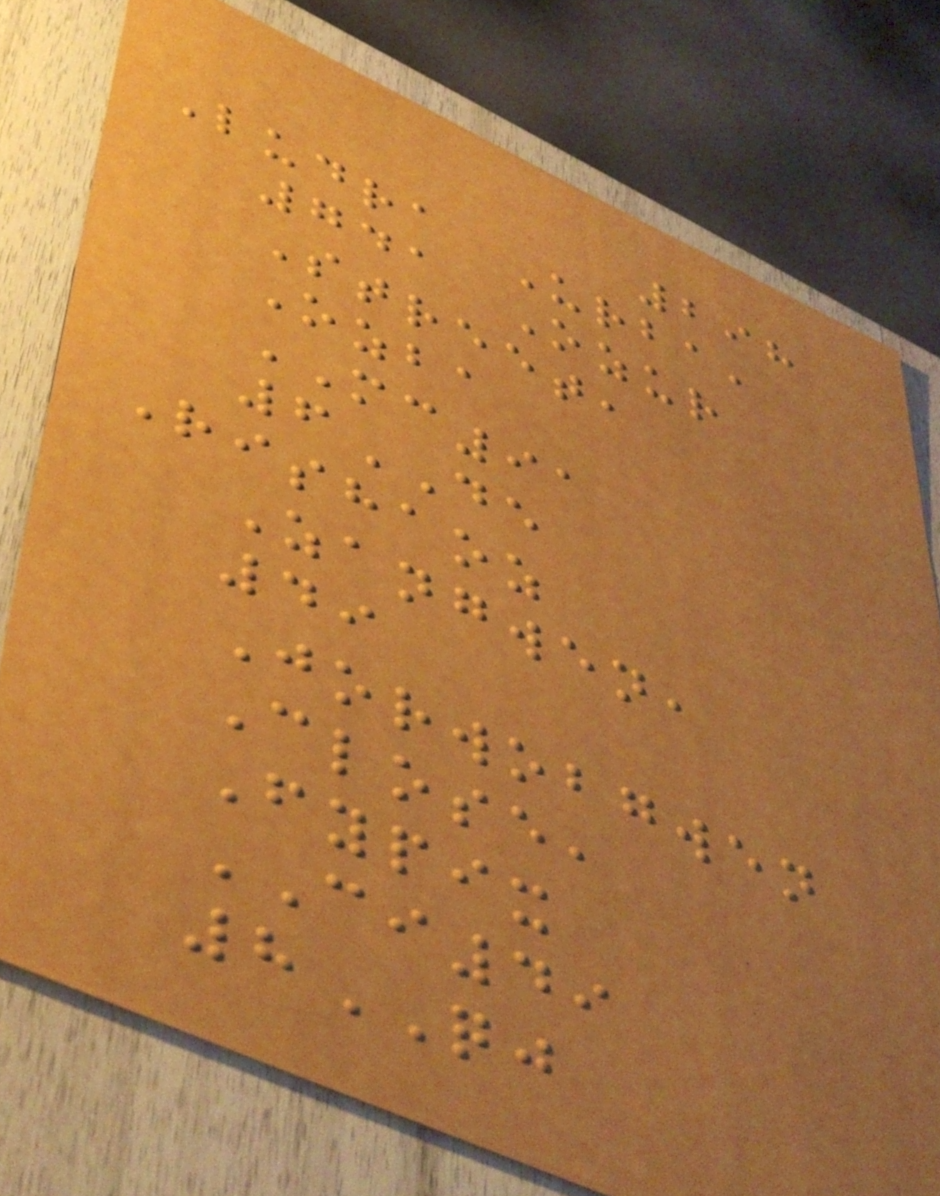298
Ludra Urba,
741 Ozur
Street,
Ozba
MC91
6DE
Rishaoz
Zangwen,
49
Jorwobgwen
Close,
Fypix
CI49
8QJ
